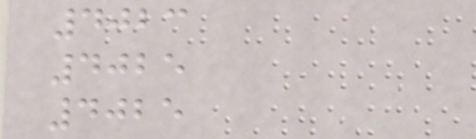4023
4025
4025
